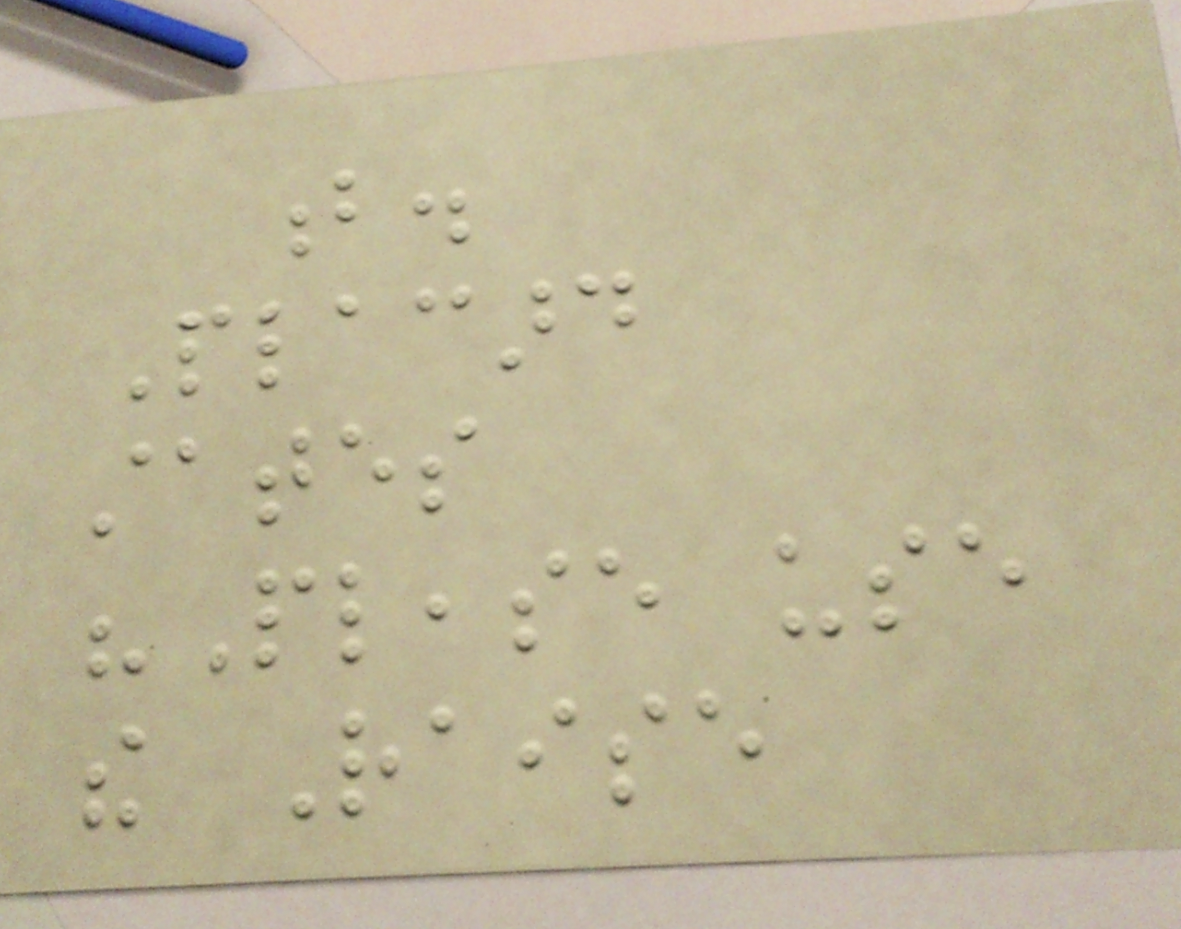b.
Placard
states
"Please use
the Raise
